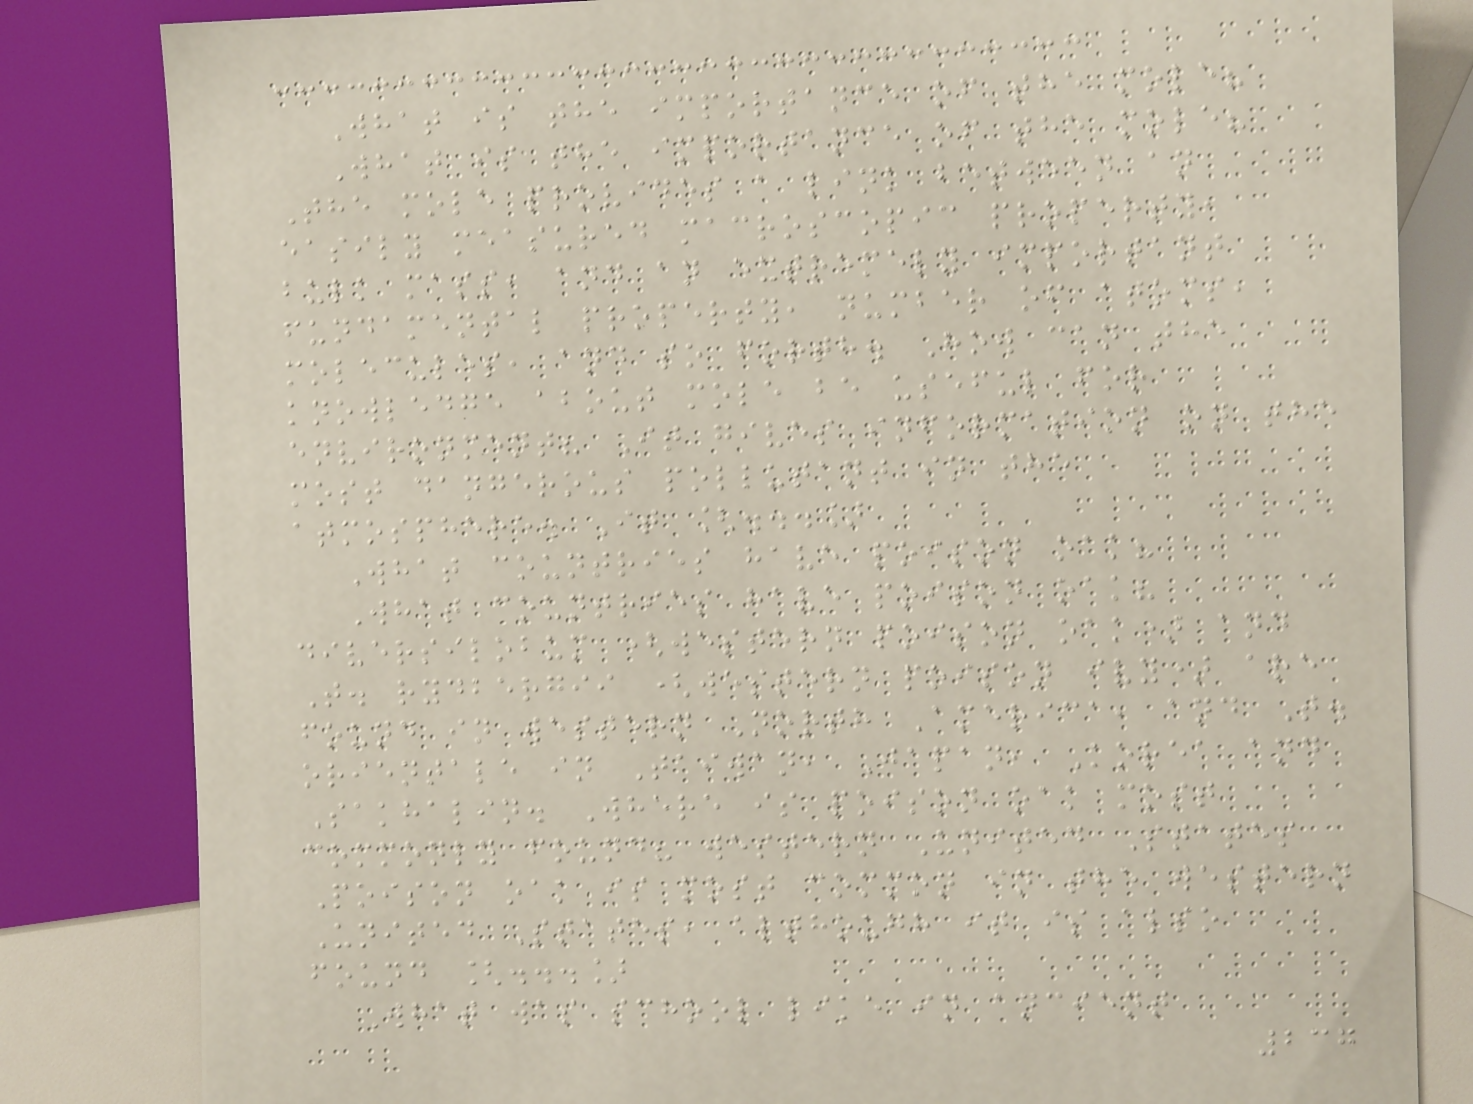What is the importance of the mole?
What is the importance of the mole?
The mole provides a link between an
easily measured macroscopic property,
bulk mass, and an extremely important
fundamental property, number of atoms,
molecules, and so forth. How can the
knowledge about mole be useful for
environment? It gives information on the
most dangerous pollutant in the
atmosphere. It [...]
What countries have poison oak?
What countries have poison oak?
diversilobum (western poison oak) and
T. rydbergii (western poison ivy) are
found in western North America, and T.
orientale in Taiwan, Japan, Korea and
Sakhalin. Where is poison oak most
commonly found? western United States
Poison oak is most common in the western
United States, although it is also
found [...]
What was school like in ancient
237
